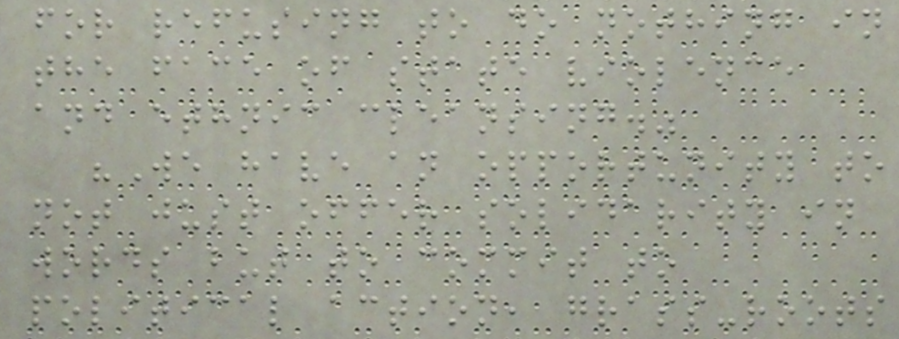for refusing to do nothing in
the face of state violence
and ethnic cleansing."
"We have an opportunity to
not just offer solidarity in
words but to commit to
political action, grass-roots
